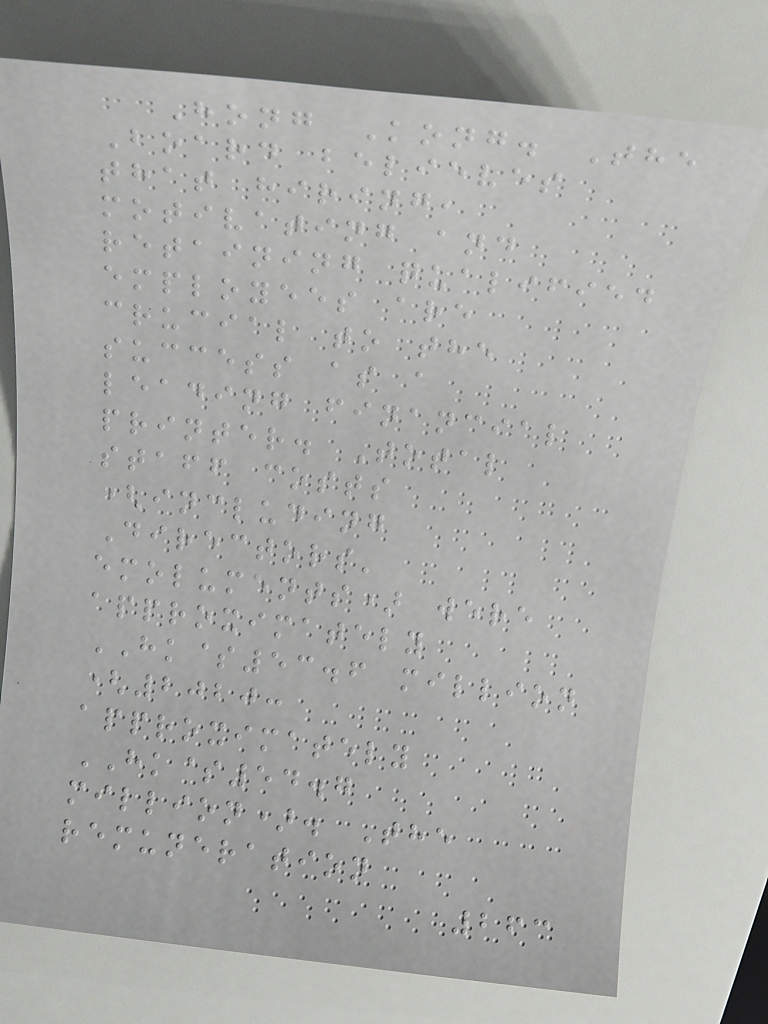Hong Kong. The
Board believes
that hiring,
motivating and
retaining qualified
employees are
crucial to the
success as a
leading financial
printer. Total
staff costs
(including
Directors'
emoluments) were
approximately
HK$53.6 million
(2020:
approximately
HK$54.7
million). The
remuneration
263
